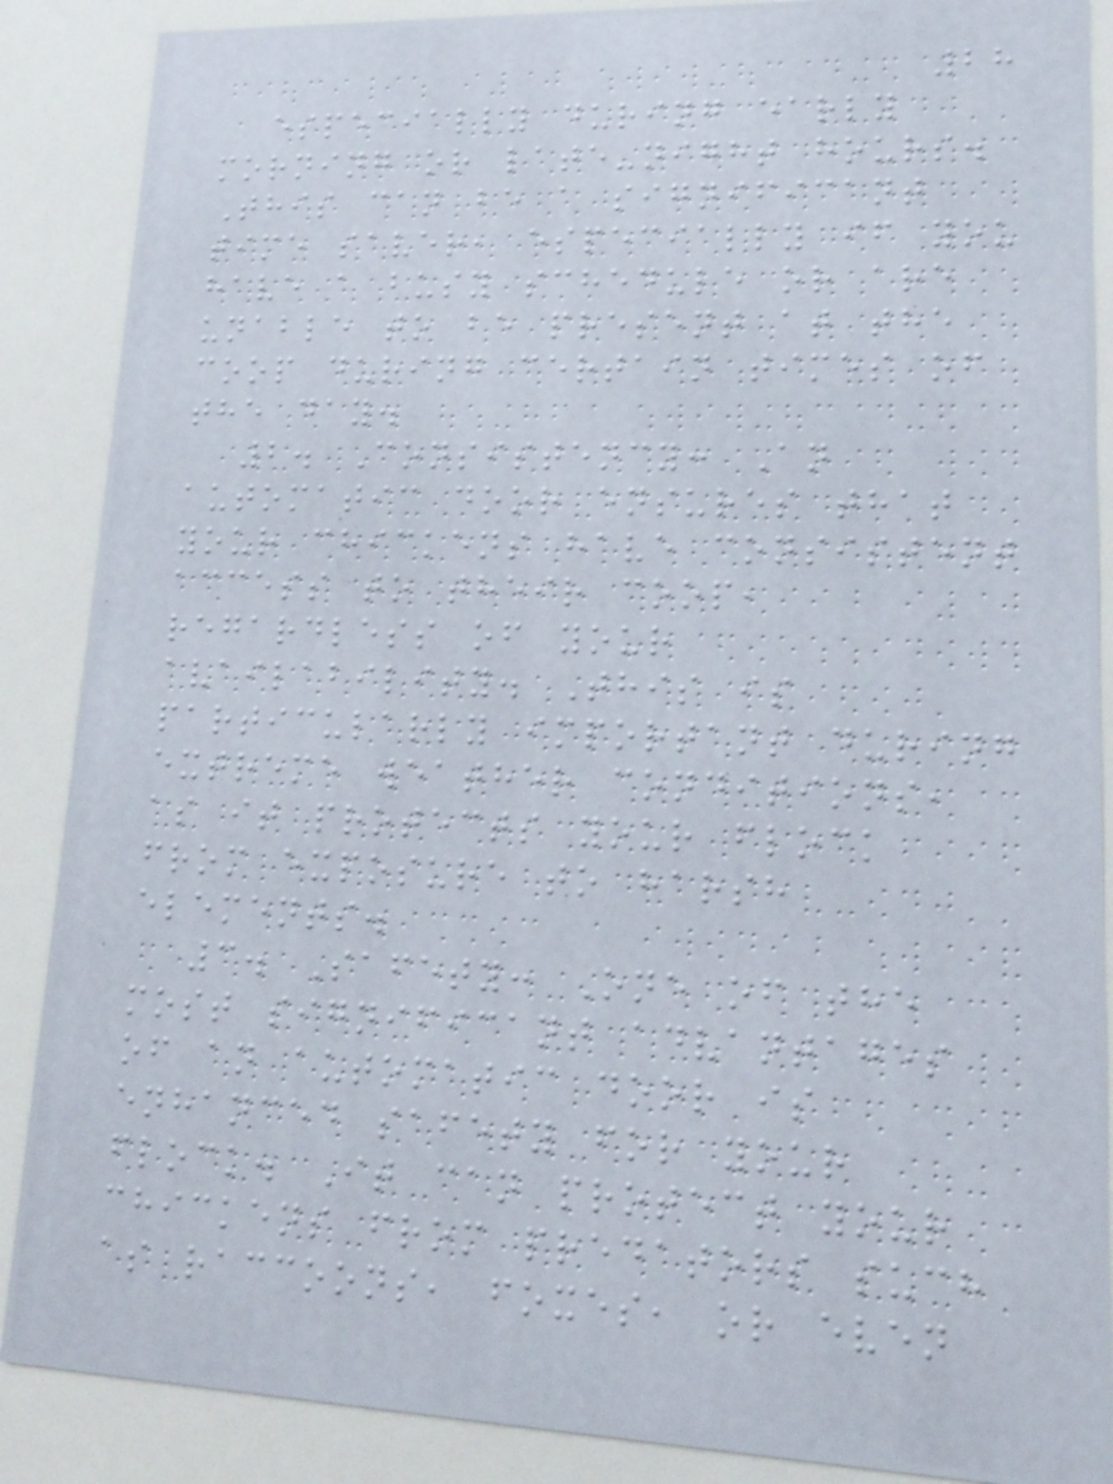28
especially during early
morning or late-night hours.
This can be a significant
time saver, especially if you
have a busy schedule or are
unable to be present at the
coop during certain times of
the day.
2. Consistency: An
automatic door ensures that
your chickens have consistent
access to their coop,
regardless of your
availability. This is
particularly important during
extreme weather conditions,
as it protects your flock
from exposure to harsh
elements.
3. Safety: One of the
most significant advantages
of an automatic door is
enhanced safety for your
flock. It can protect your
chickens from predators such
as raccoons, foxes, or even
